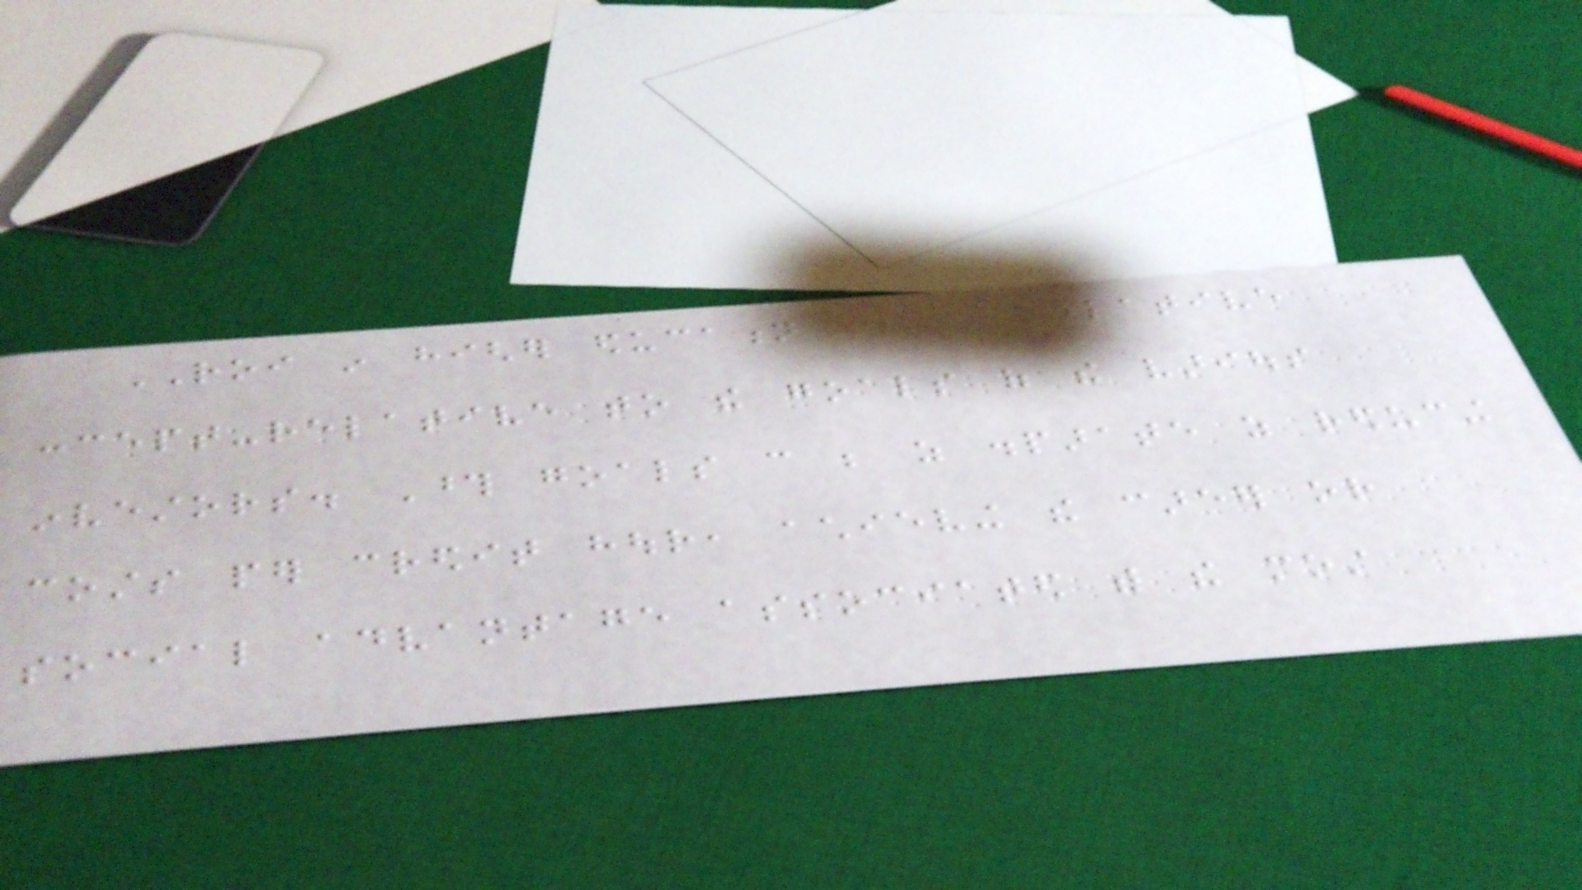ROI in higher education is a relative
concept-relative to the goals of the various
investors. Those goals can be as disparate as reducing
costs per credit hour, achieving the career or
social advantage associated with the most
